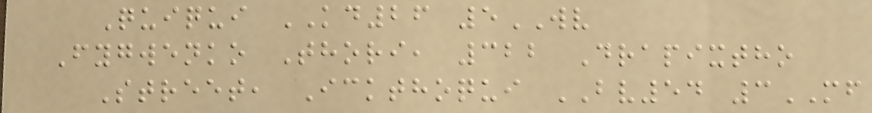Quiqui KD26 5WV
Fygwenko Thori, 322 Drapixtho
Street, Ickthoqui BV54 3MF
